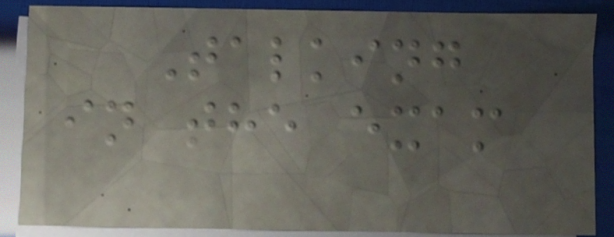Talking
in the exam
